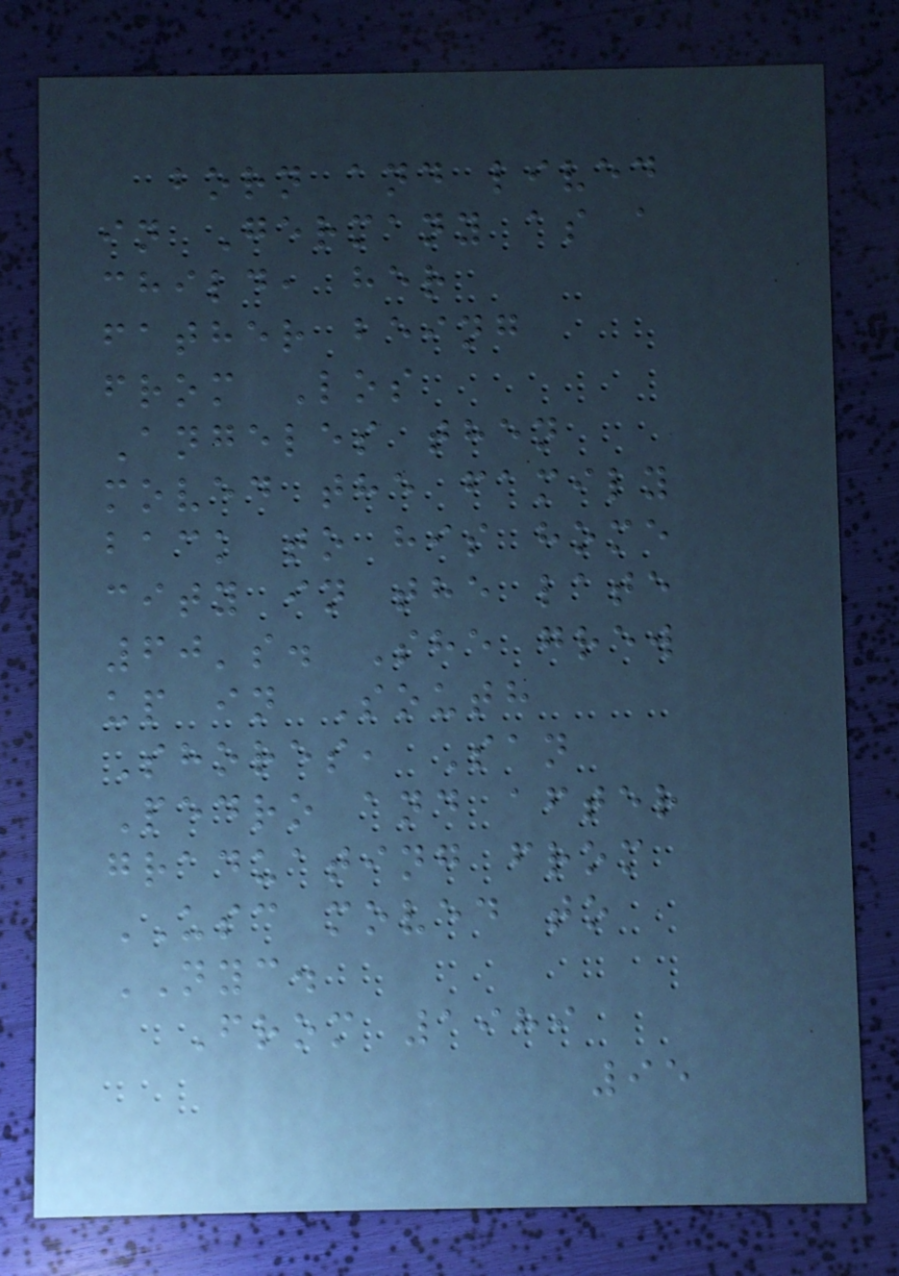born and lived
in Germany as a
child, her
father being
from Los
Angeles then
moved the family
back to his home
city in the late
60's. She grew
up in South
Shores, San
Pedro and after
graduating from
USC moved to
NYC.
From 1989
95
